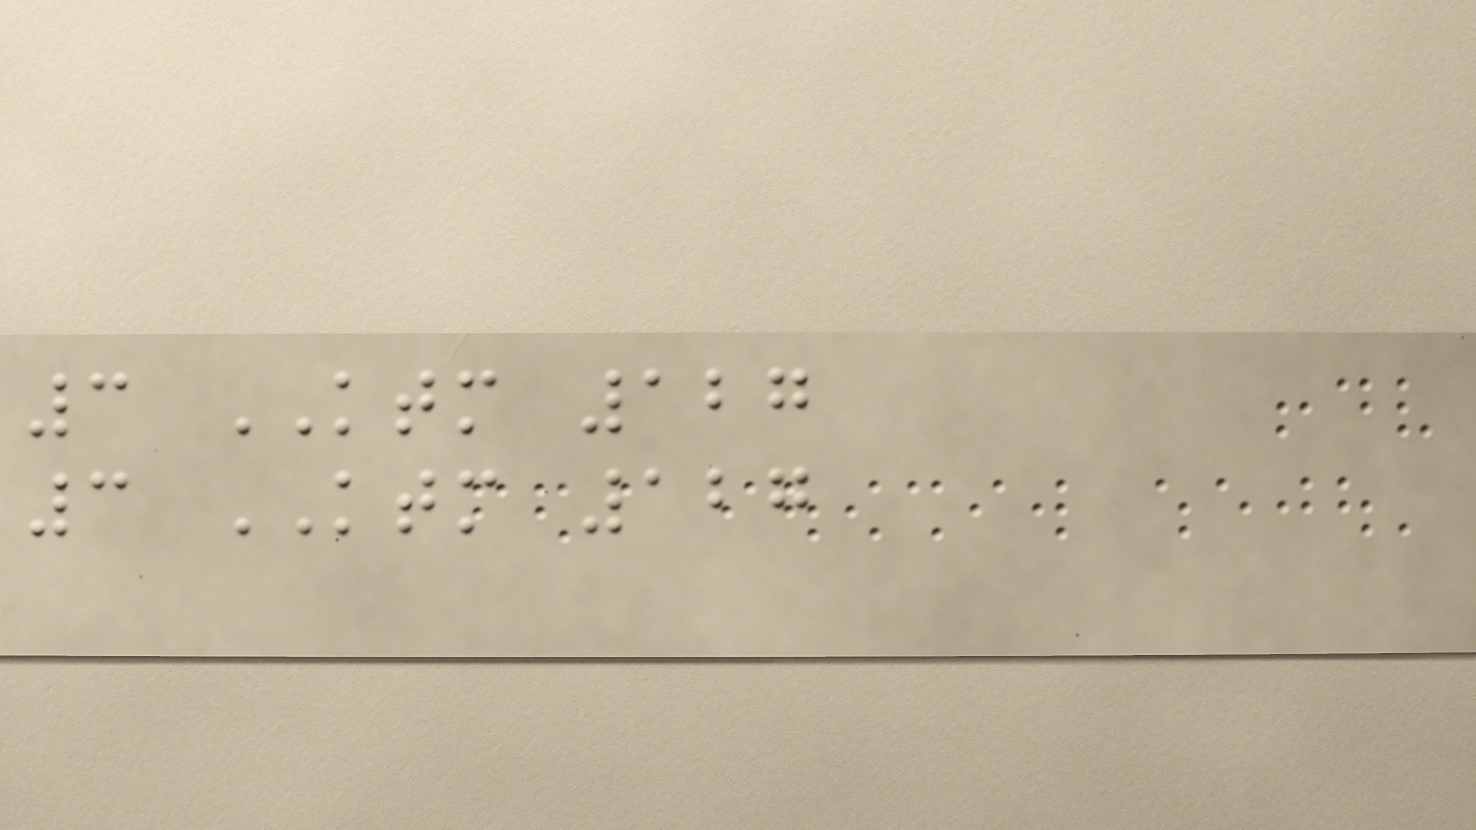3 KTM 127
3 KTM 127
